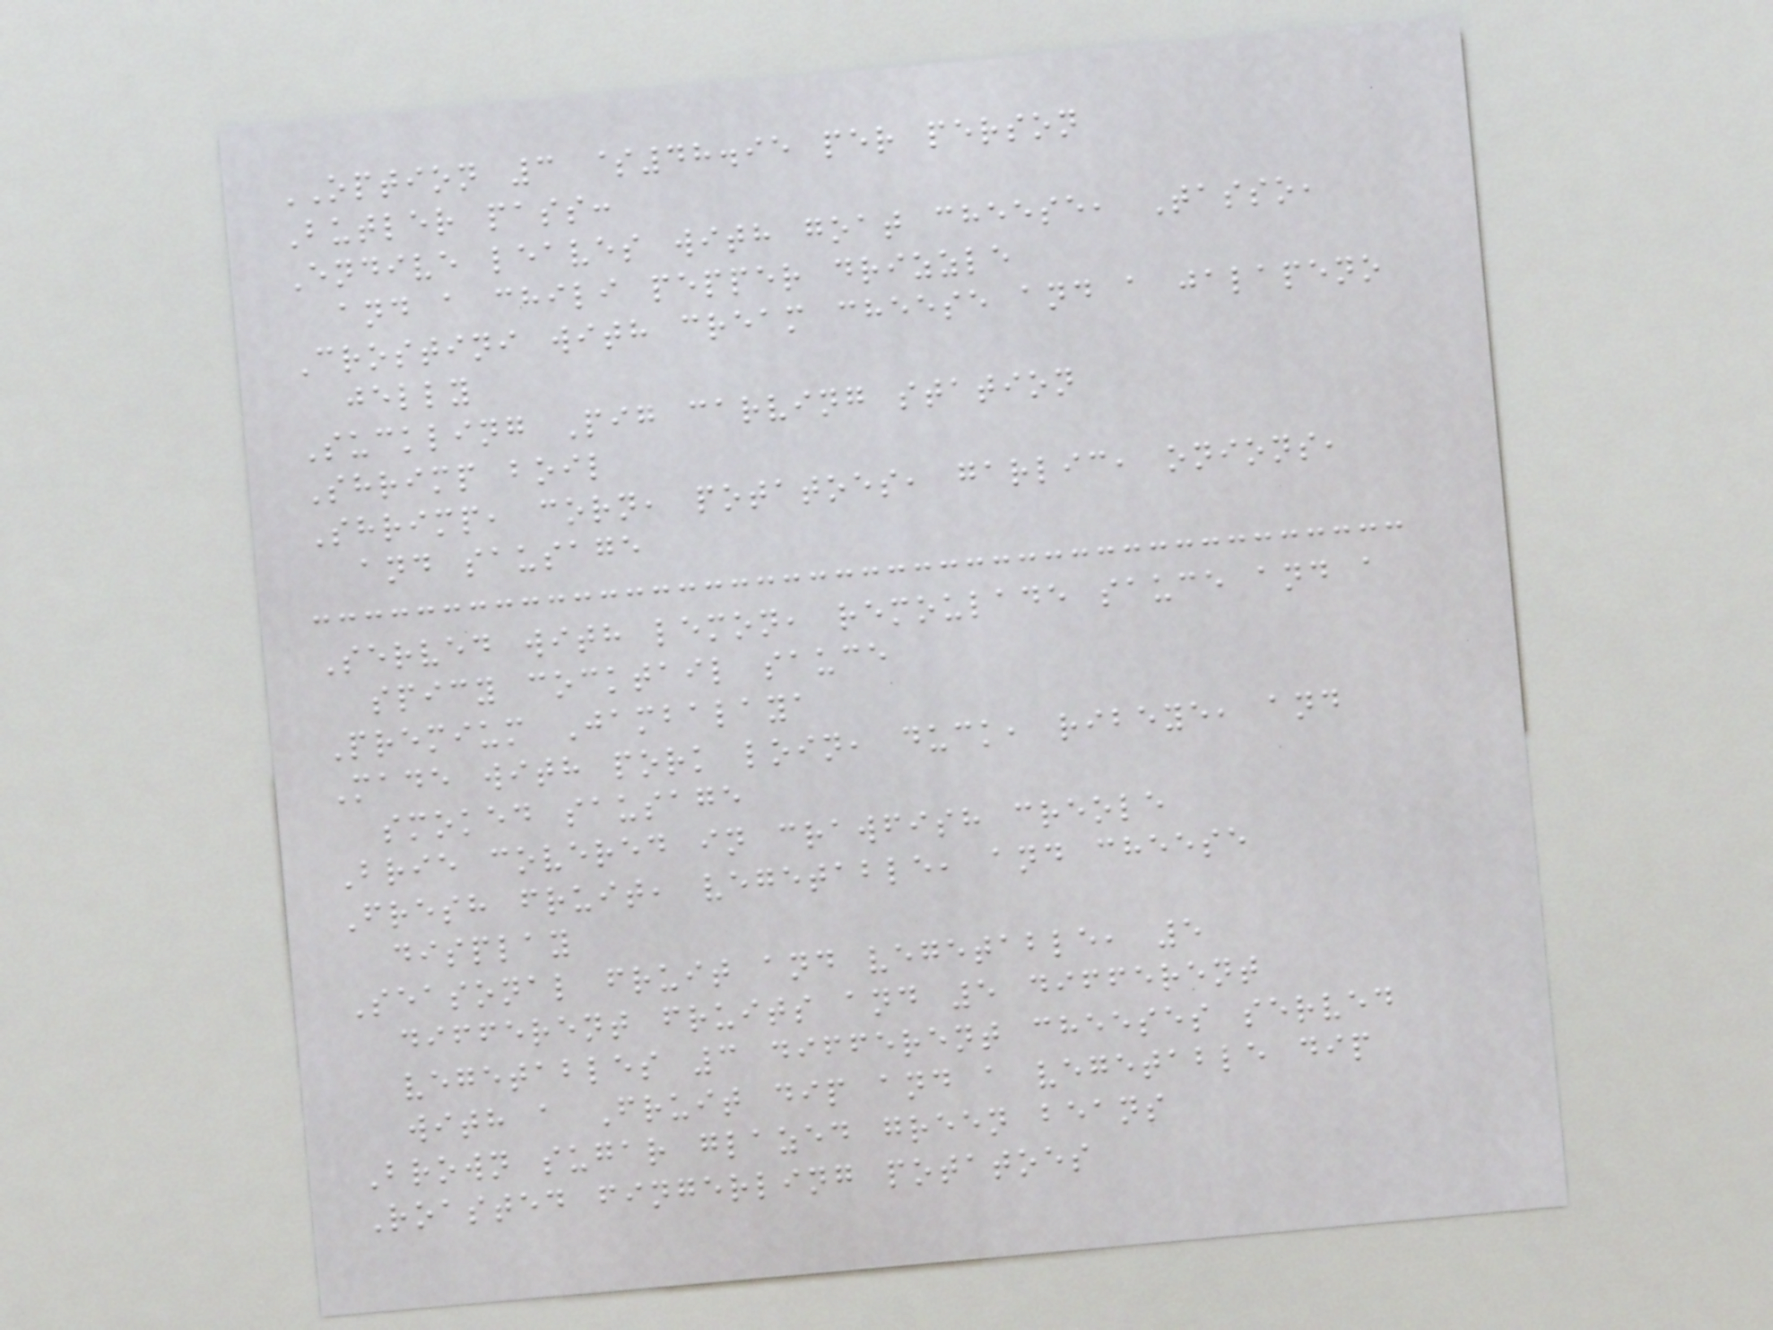OPTION 3 $48.95 per person
Butler pass:
Endive leaves with goat cheese, Tasso,
and a chili pepper drizzle
Crostini with cream cheese and a jalapeno
jelly
Suckling Pig carving station
Shrimp boil
Shrimp, corn, potatoes, garlic, onions,
and sausage
Served with lemon, remoulade sauce and a
spicy cocktail sauce
Premium Jambalaya
Made with pork loin, duck, ribeye, and
smoked sausage
Brie covered in crawfish creole
Fresh fruit, vegetable, and cheese
display
Seasonal fruit and vegetable, 5
different fruits and 5 different
vegetables 3 different cheeses served
with a Fruit dip and a vegetable dip
Brown sugar glazed green beans
Roasted fingerling potatoes
